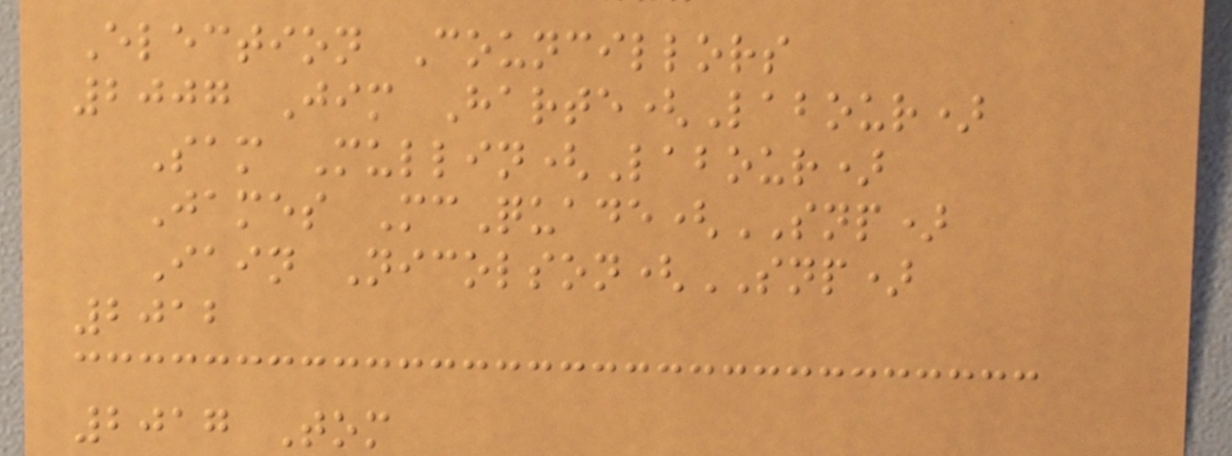Election Councillors
2007 Jim Harte(Labour)
Sam Mullin(Labour)
James McQuade(SNP)
Iain Nicolson(SNP)
2012
2017 Tom
